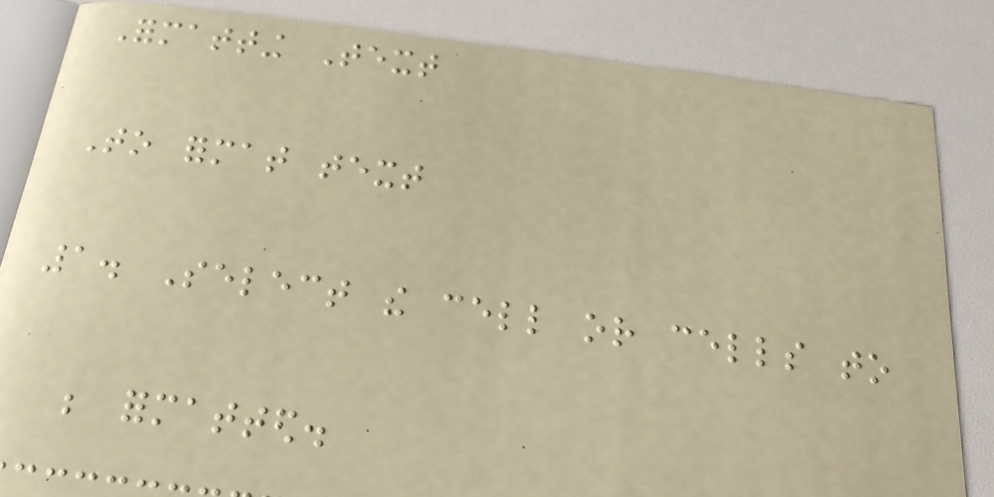Formatting Text
To format text
1. Select the cell or cells to
be formatted.
